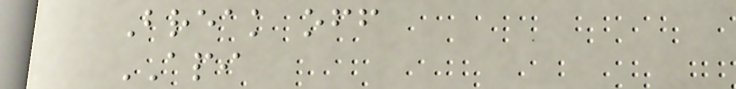Break off
API
